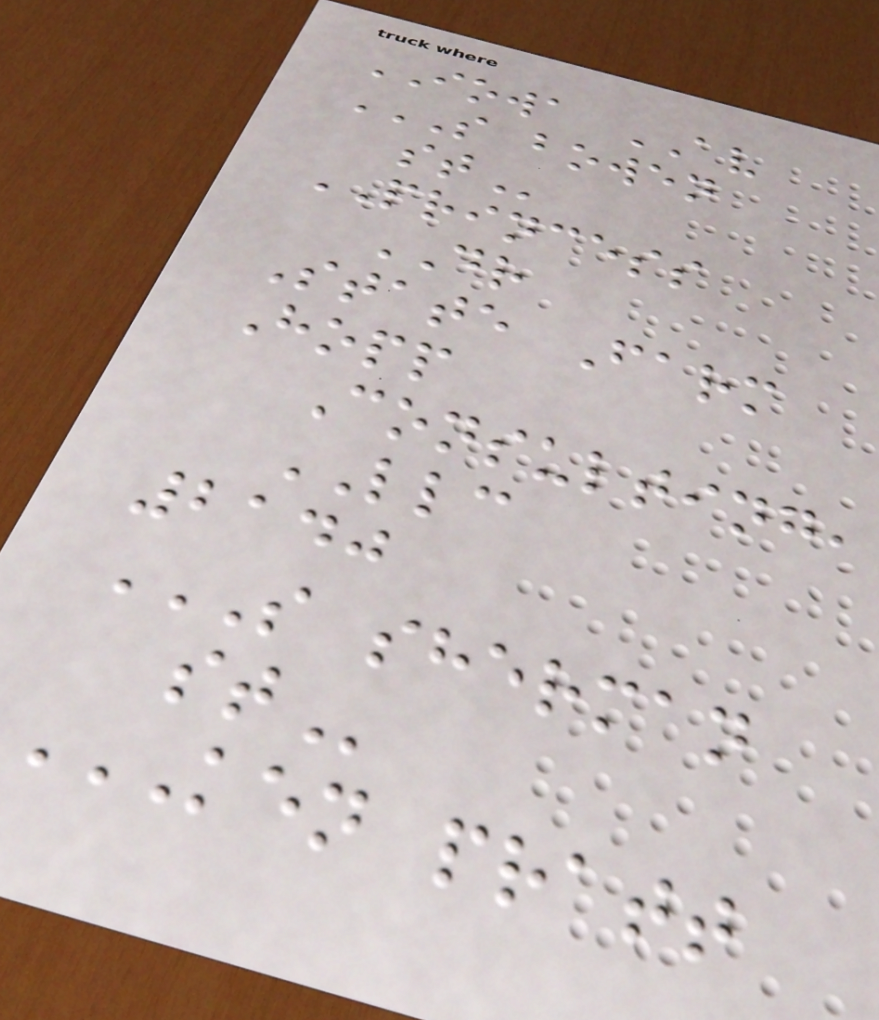IOWA AV
S BOWEN
ST
PRINCESS
DR
State Farm
Hopp
Consulting,
LLC
2140
S SHERMAN
ST
KEN PRATT
